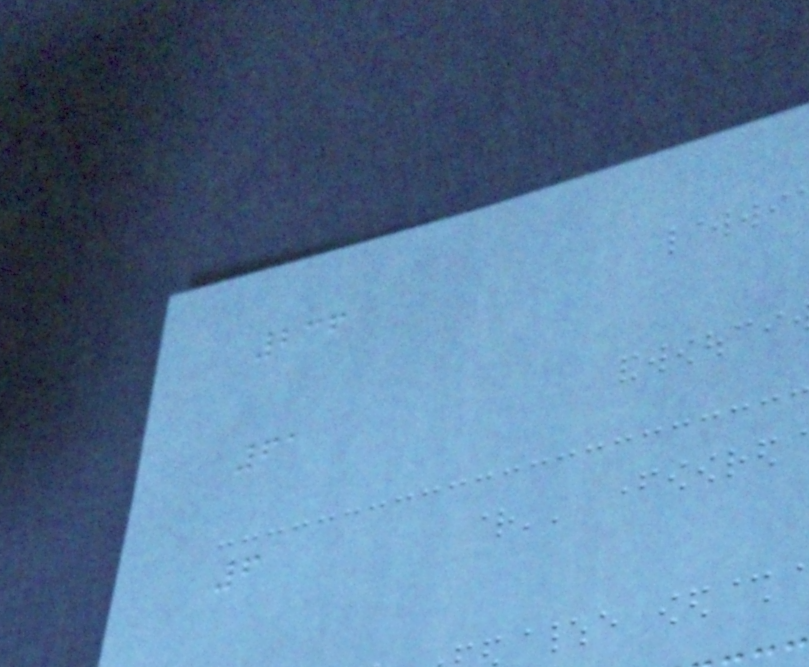236
61
6
